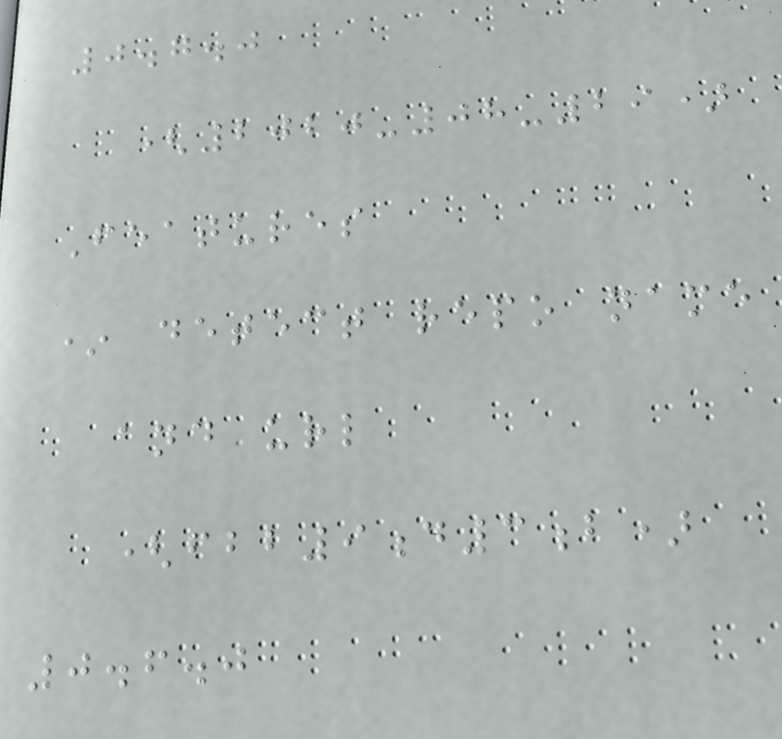0.7.0
(2020-08-29)
Features
* detect repo name
and url
(fbb9d3b)
0.6.0
